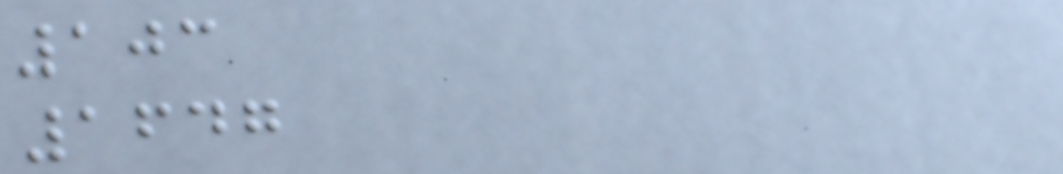103
1647
